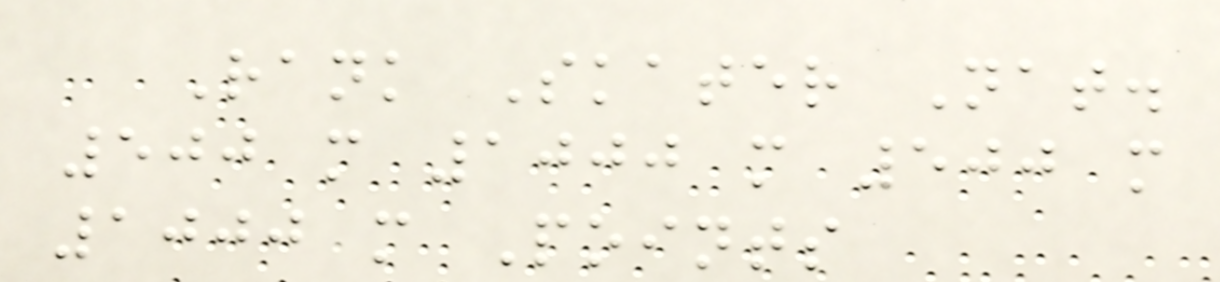Rank Skater Nat.
500 m 1000 m 500 m
1000 m Points
